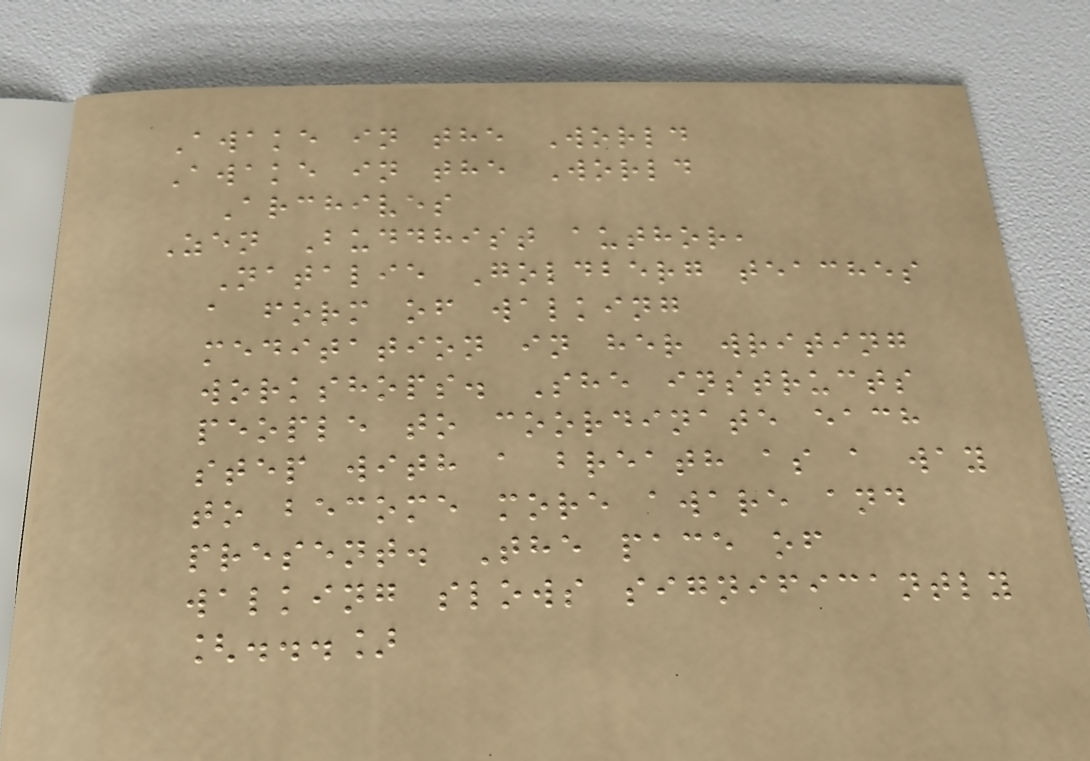Awake in the World
Awake in the World
Archives
Zen Buddhist author,
Natalie Goldberg teaches
a form of walking
meditation in her writing
workshops. She instructs
people to coordinate each
step with a breath as a way
to become more aware and
present. The pace of
walking slows significantly
[...]
